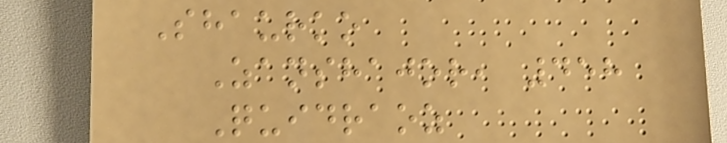Shaurko
Zanshajor, 458
Quidraoz
